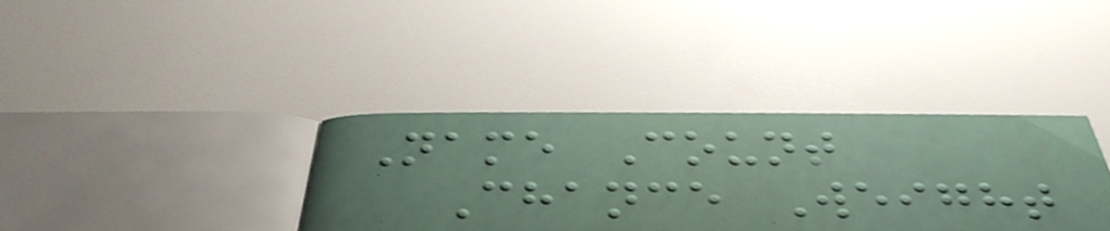Name Count
Chance Weight
